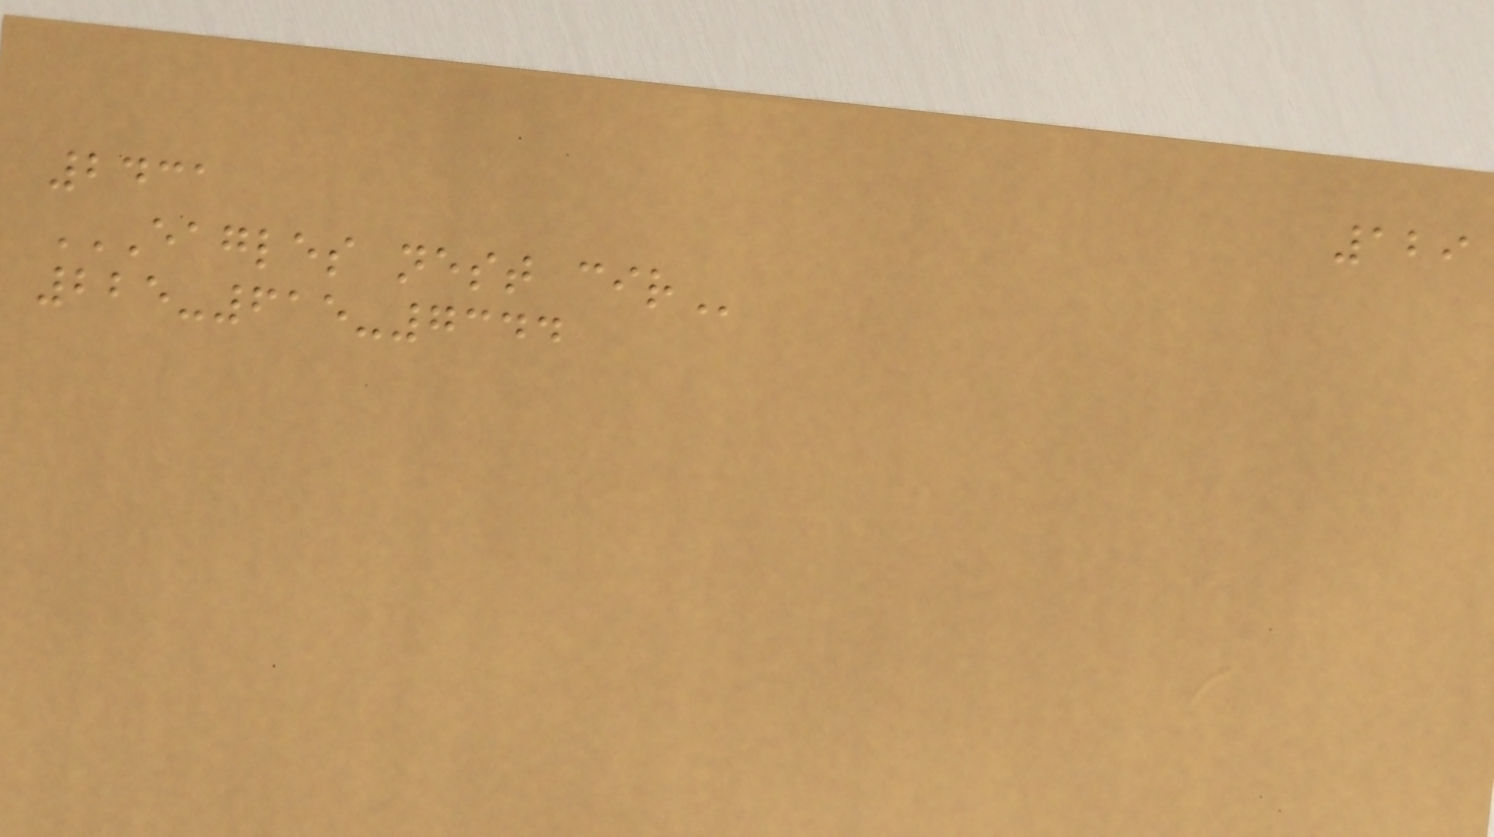129
2431
EAGLES NEST CIR
225-615-7344
